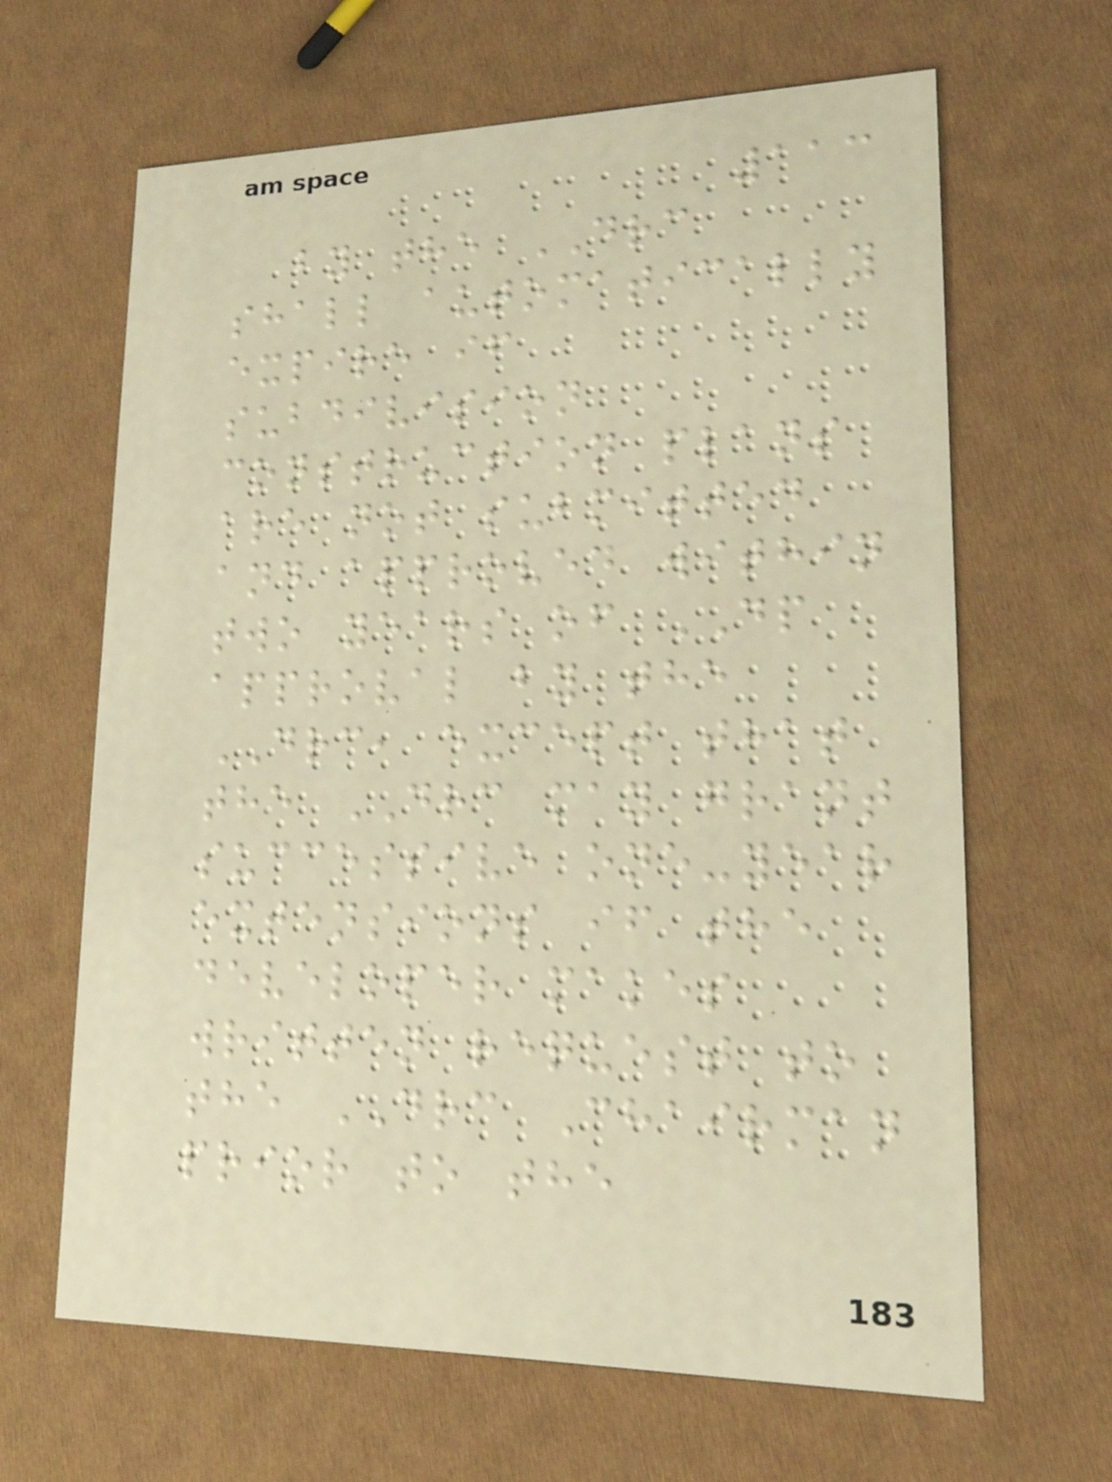113
by the DRC
shall automatically
expire if
subdivision
construction plans
are not submitted
and approved within
two years of DP
approval by the
DRC, except that
the DRC may grant
successive one-year
extensions if the
developer makes
written request to
the DRC Chairman
prior to the
